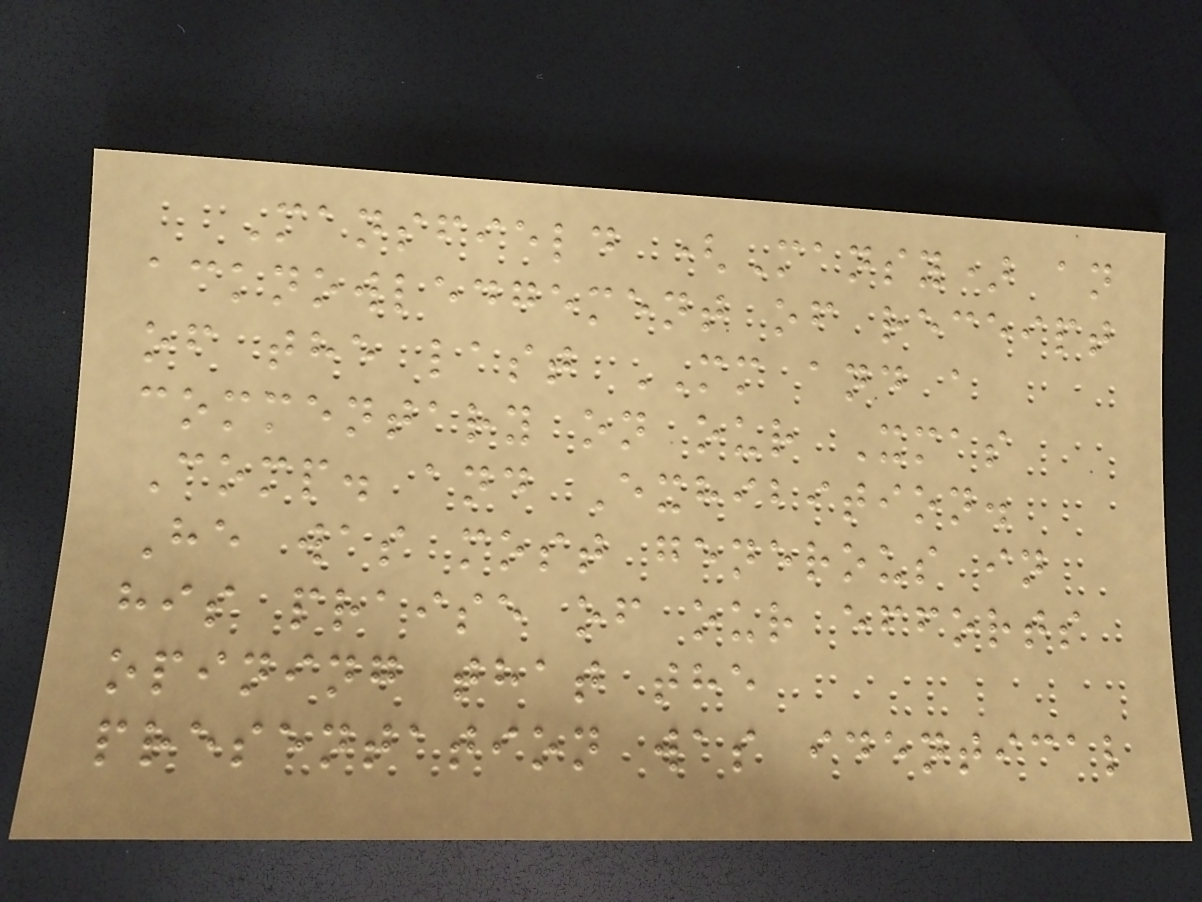Mansfield (Mansy) an
acknowledgement of receipt
of the last MM and a
commentary on our Xmas
Comp. and Exhibition.
He was most generous in
his praise of our efforts
opining that the
presentation was identical
